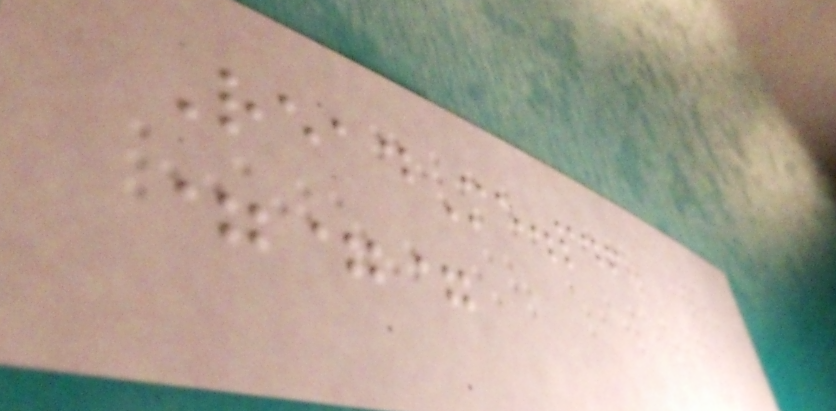ReadMe.pdf
===
